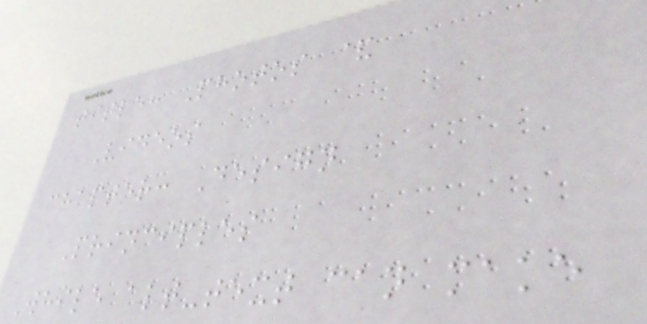title: Photos &
Videos
chapter: Design
Principles
While alt-text can make
